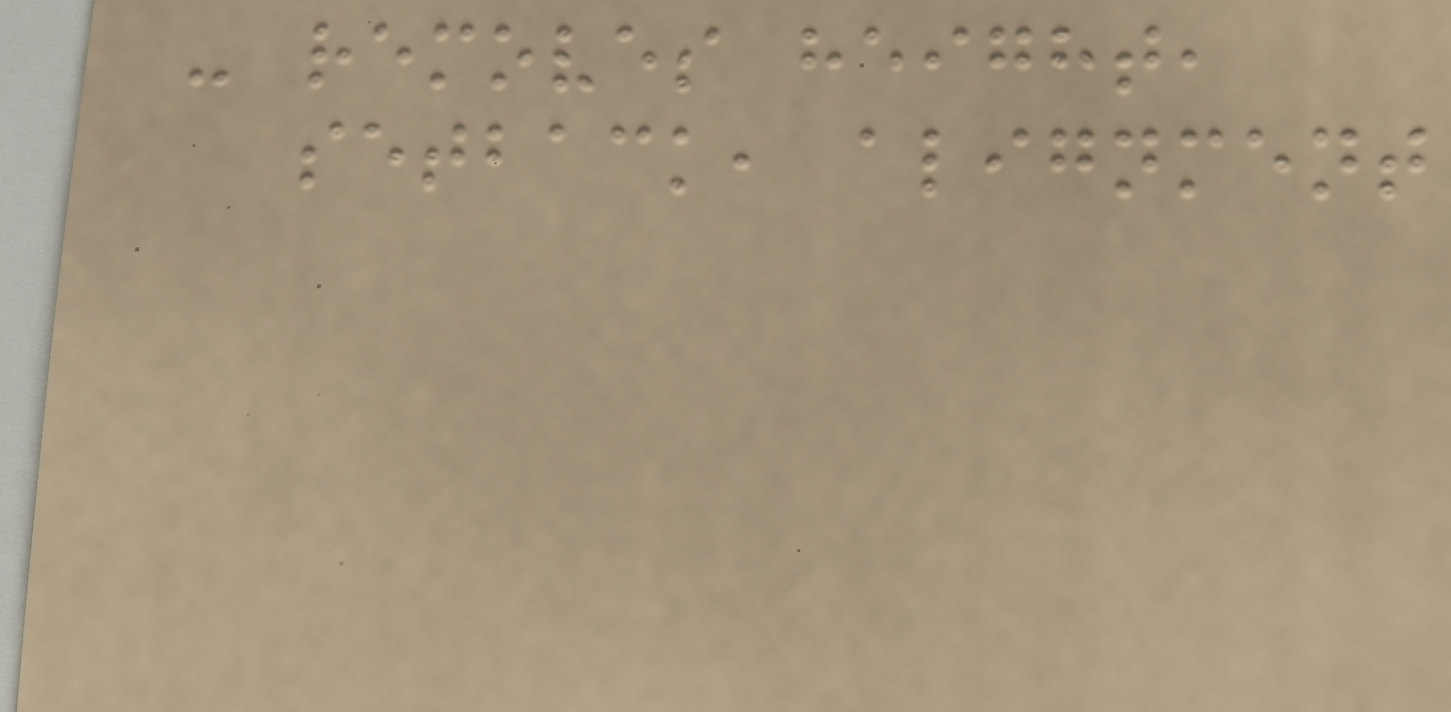- removes height,
setback, alignment
